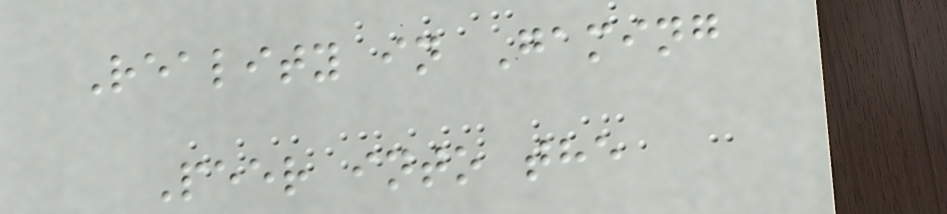Reality in Gaming
Peer into the
